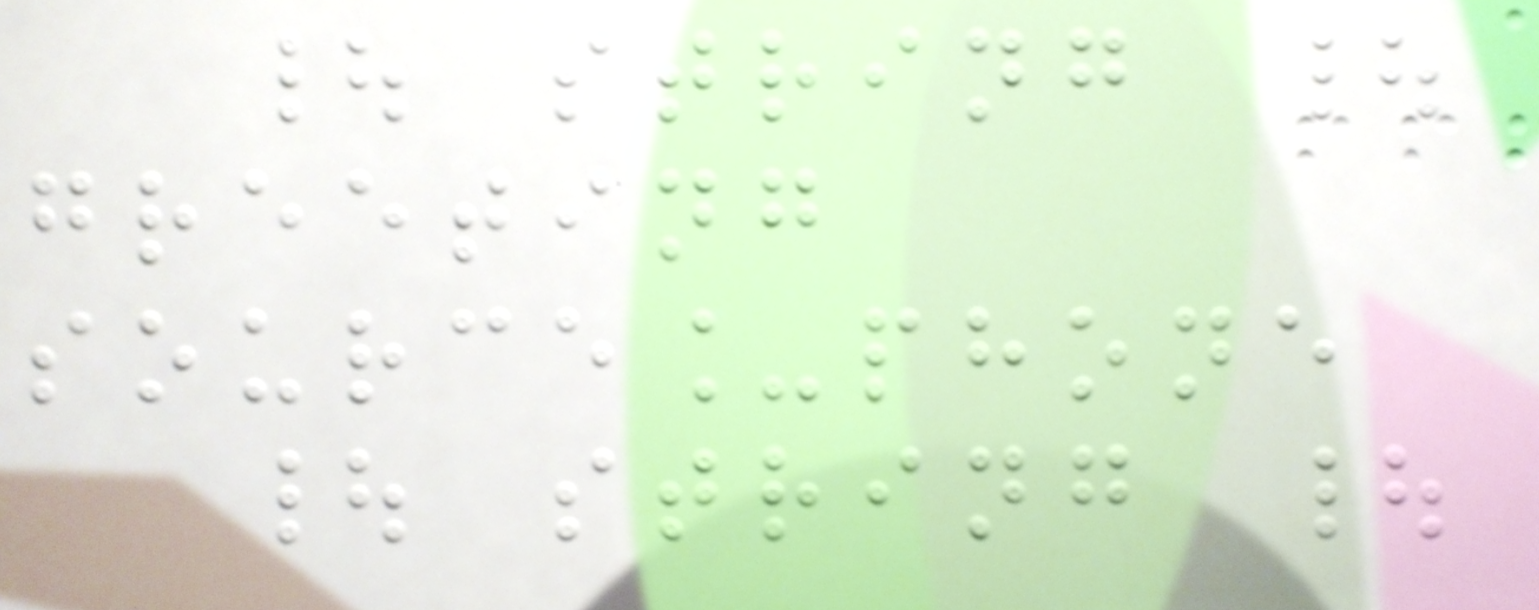| string |
greeting
source_phone
| string |
